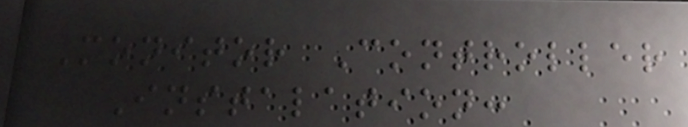Monitor Controller
Instalation:
